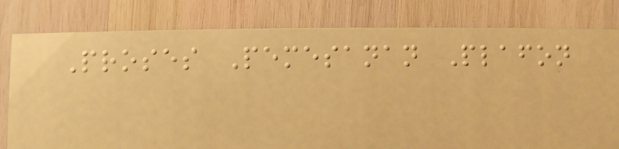Proses Pemesanan Plafon
